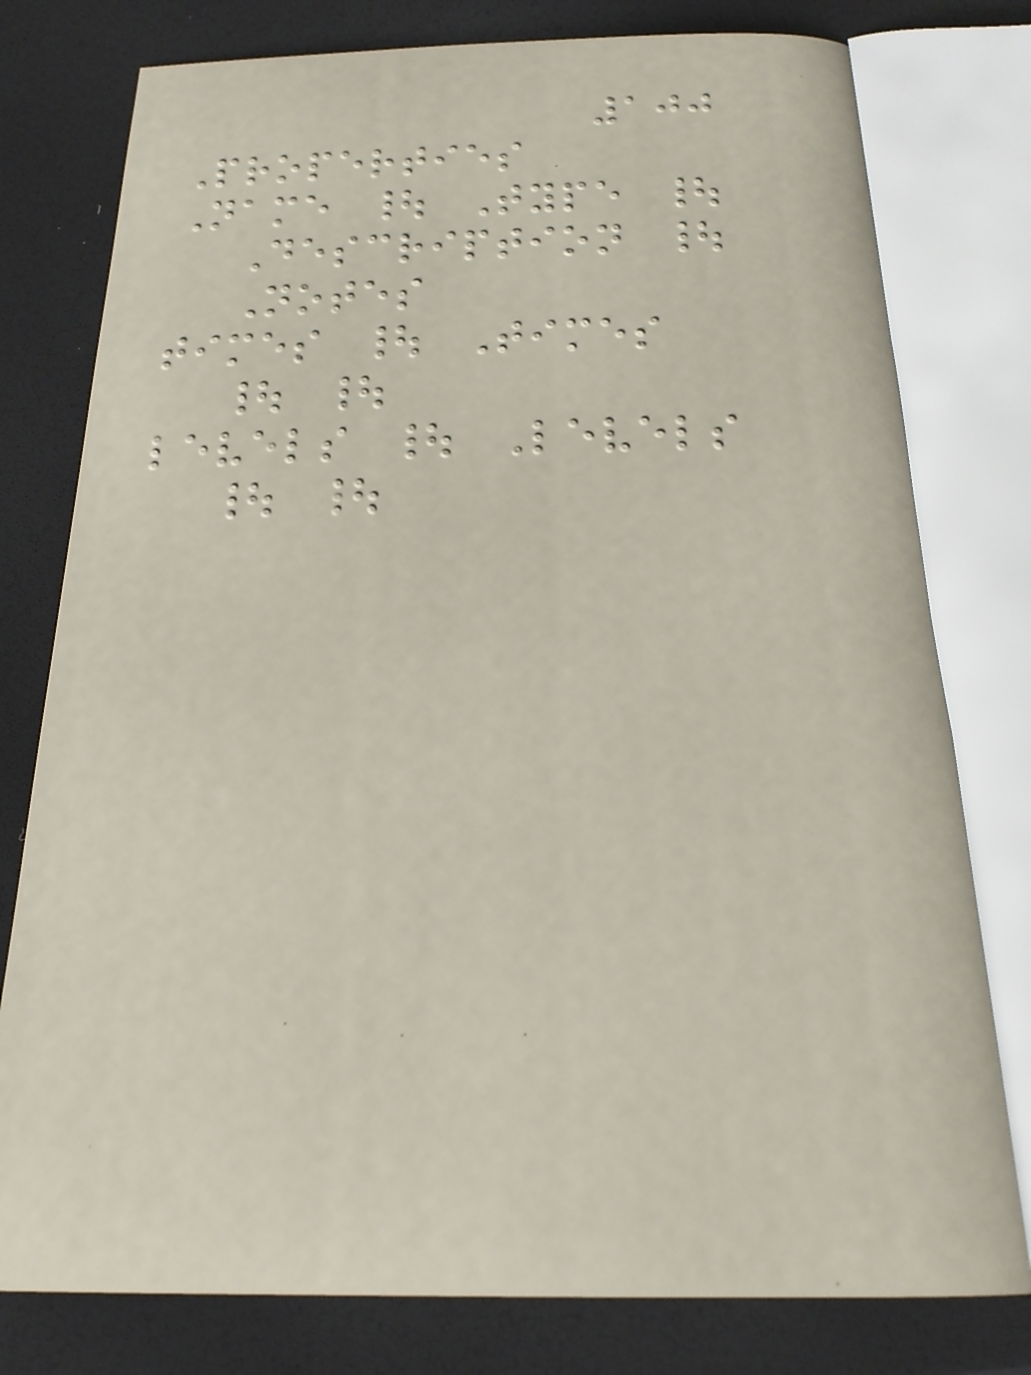100
Properties
Name | Type |
Description |
Notes
times | Times
| |
levels | Levels
| |
